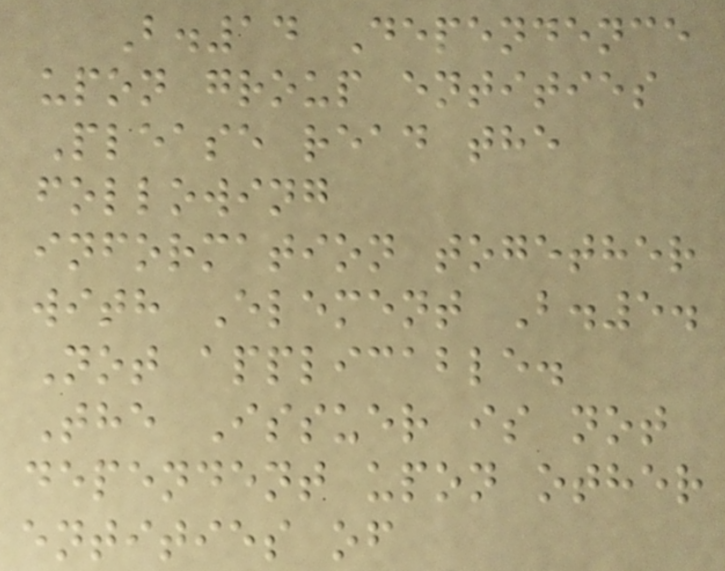B.14 Dependence
upon group entities
Please read the
following
information together
with Element B.5.
Not applicable.
The Issuer is not
dependent upon other
entities of
